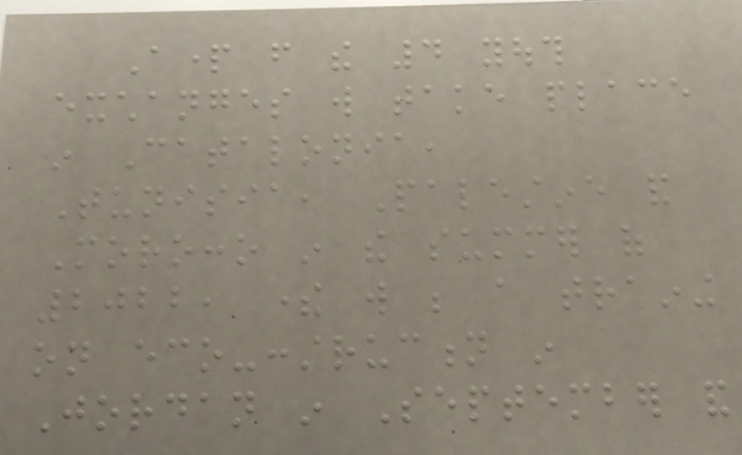Apart from the 4 youth
exchanges will take place
in Catalonia,
Tunisia, Palestine and
Morocco in the summer of
2022, there will be a training
on eco-construction in
Jordan in September and
